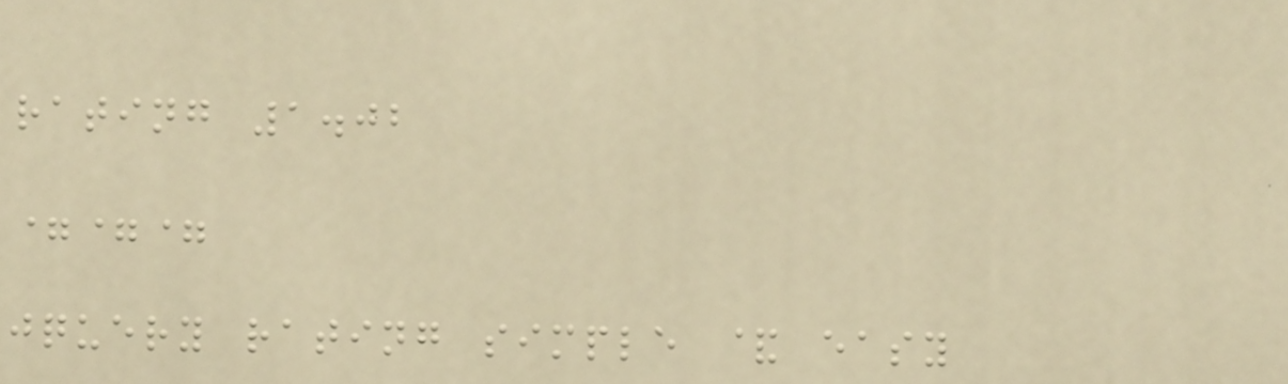rating 1.02
===
jquery rating simple & easy
